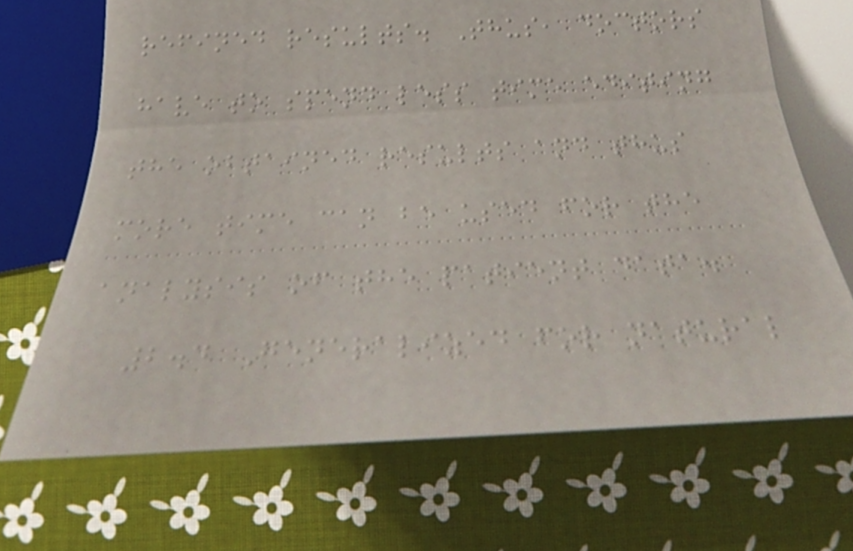refined results. Thus, doctors
have to spend less time editing
the obtained results and thus
more time can be used for the
analysis of the patient data.
2.4 Generalized for natural
